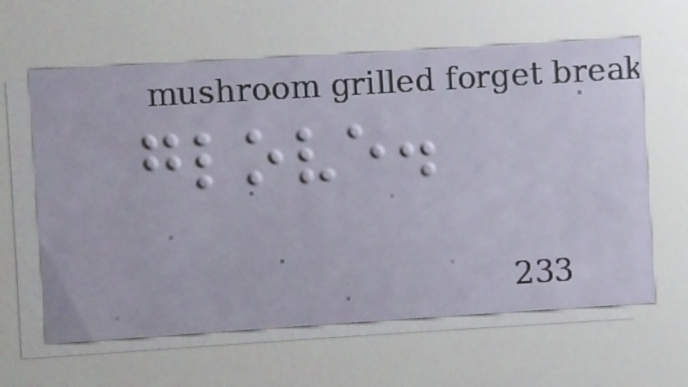glove.
